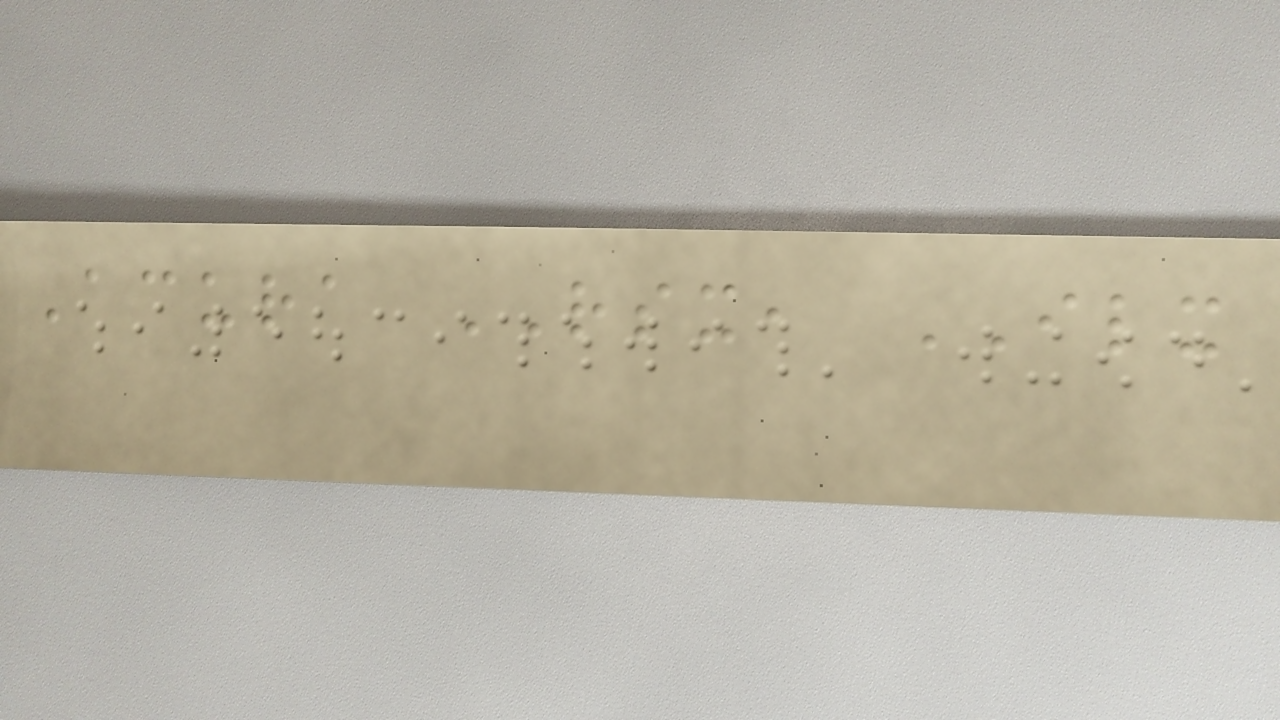Acura RSX, ILX
